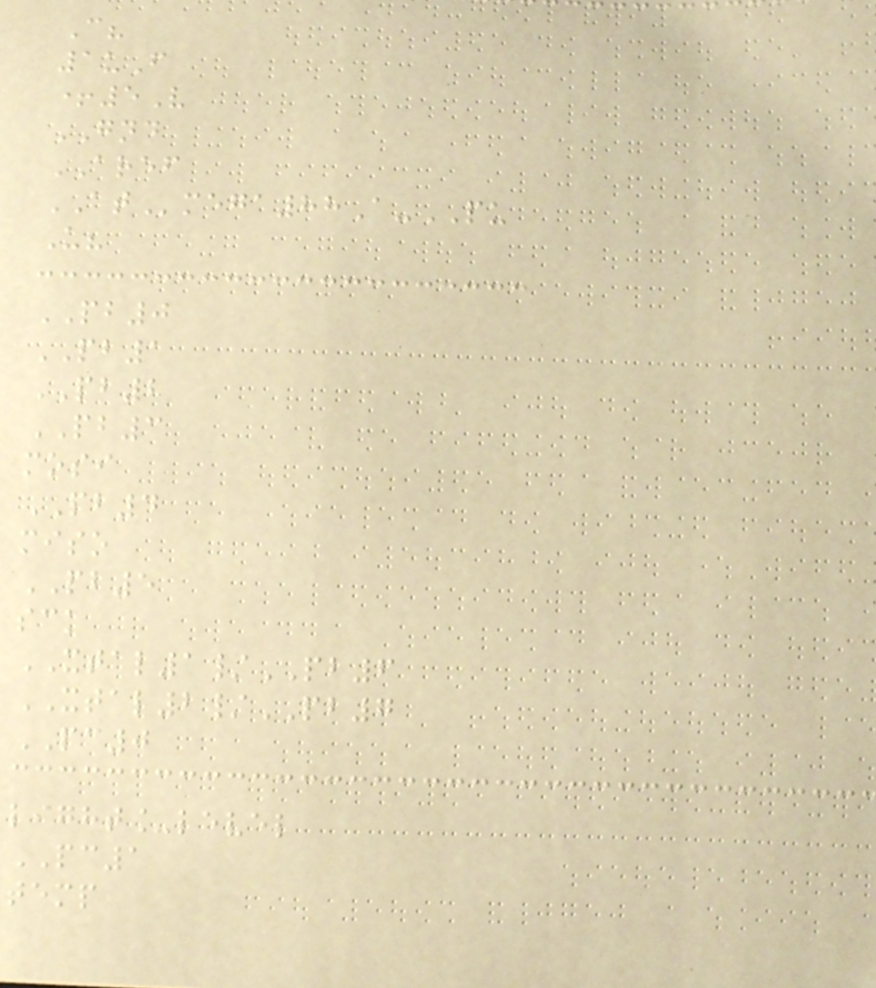C?
1uF
+5V
GND
AREF
ATmega88A-PU
U?
PB0
PB1
PB2
PB3
mosi
PB4
miso
PB5
sck
XTAL1/PB6
XTAL2/PB7
PC0
light_level
PC1
temp
